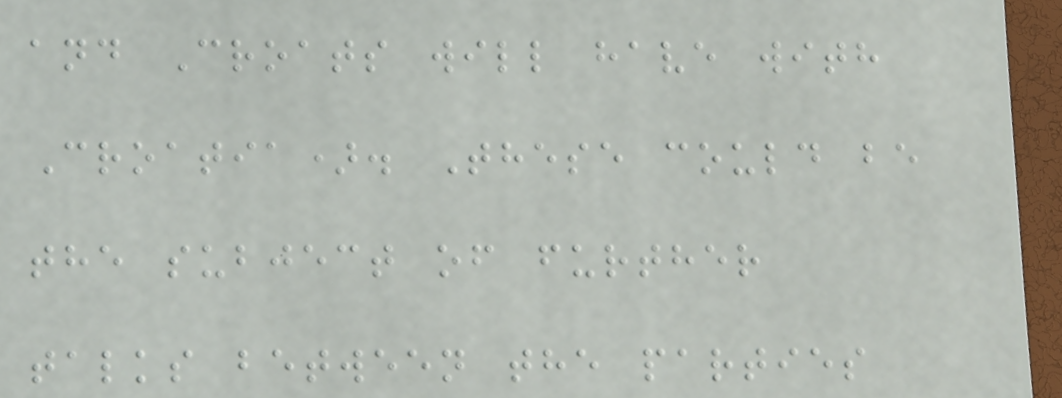and Croats will have with
Croatia). These could be
the subject of further
talks between the parties
